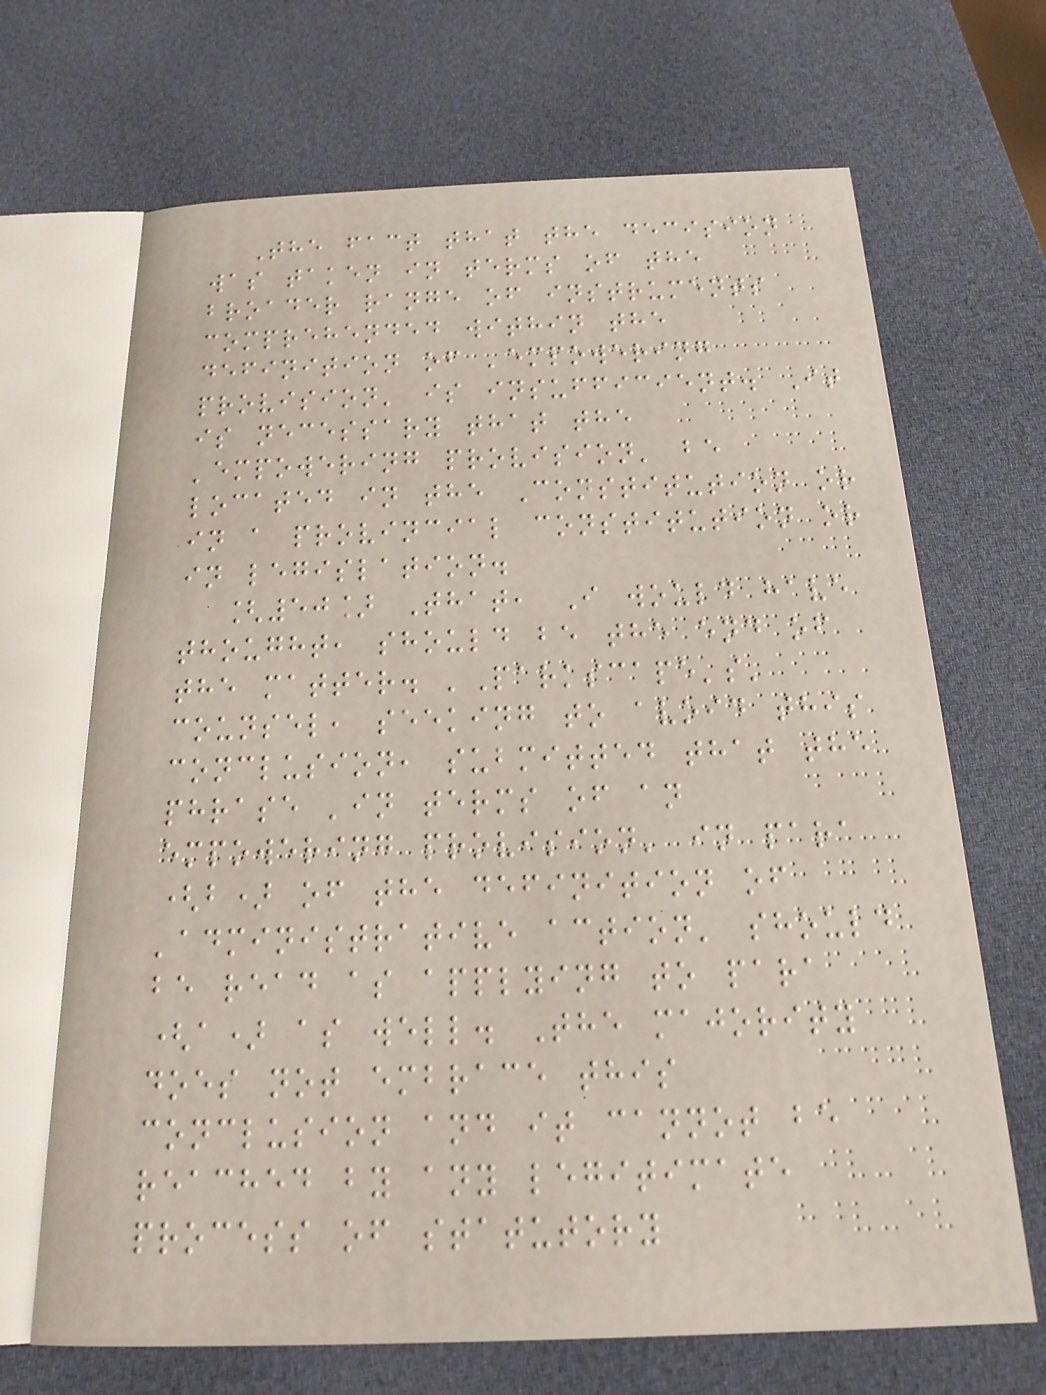The fact that the decision
was taken in terms of the
broader range of instruments
comprehended within the
definition of 'empowering
provision' is insufficient. It
is necessary that the
'empowering provision' be
located in the Constitution or
in a provincial constitution or
in legislation.
[50] That, I would have
thought, should be the end of
the matter. 'Parkscape's'
counsel, seeking to avoid this
conclusion, submitted that the
phrase 'in terms of an
empowering provision' in para
(b) of the definition of
'administrative action' should
be read as applying to para
(a) as well. The majority
does not embrace this
conclusion and it cannot be
reached by any legitimate
process of statutory
